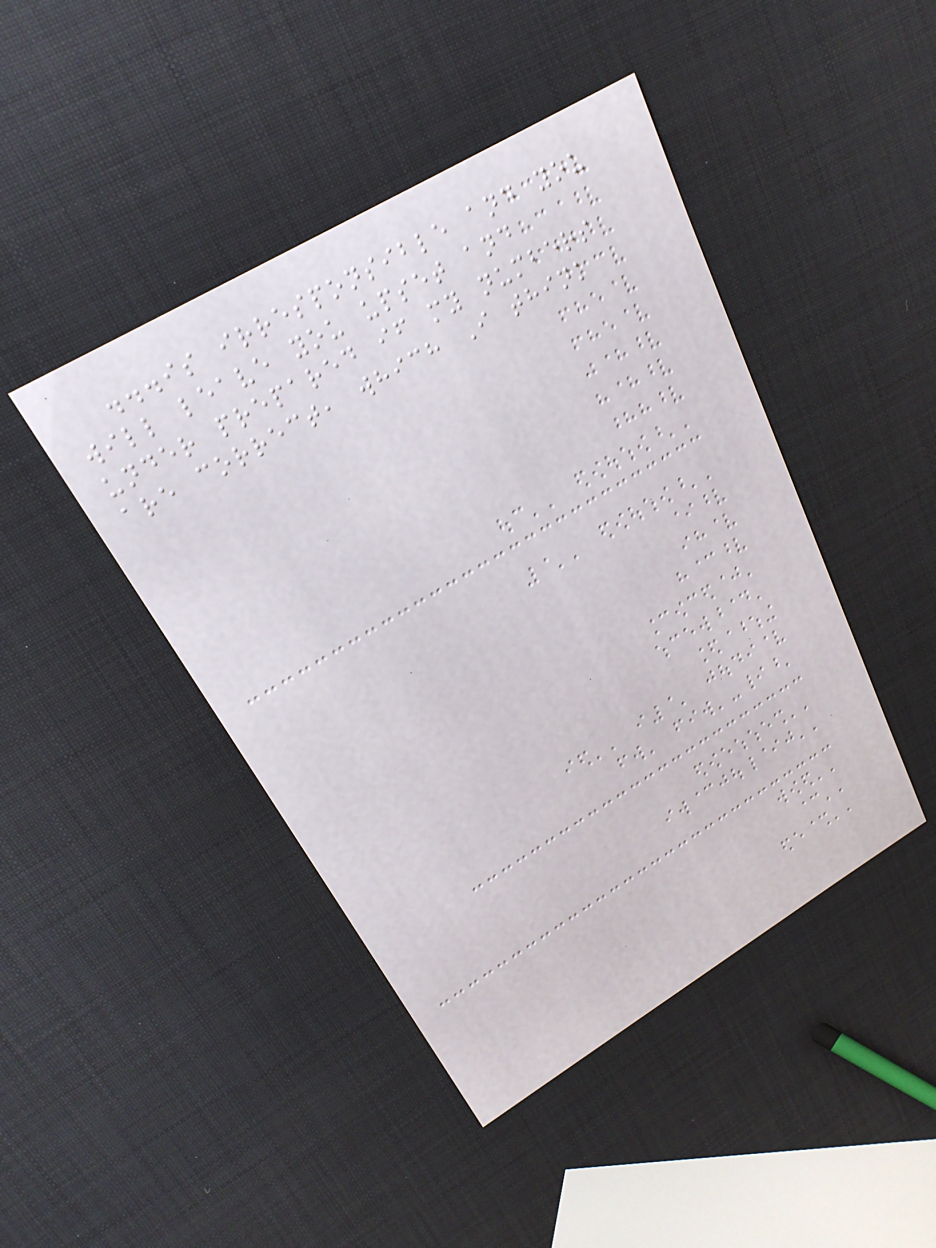...is irresponsible and you
will leave you upset and
under prepared if my numbers
are correct, which I think
